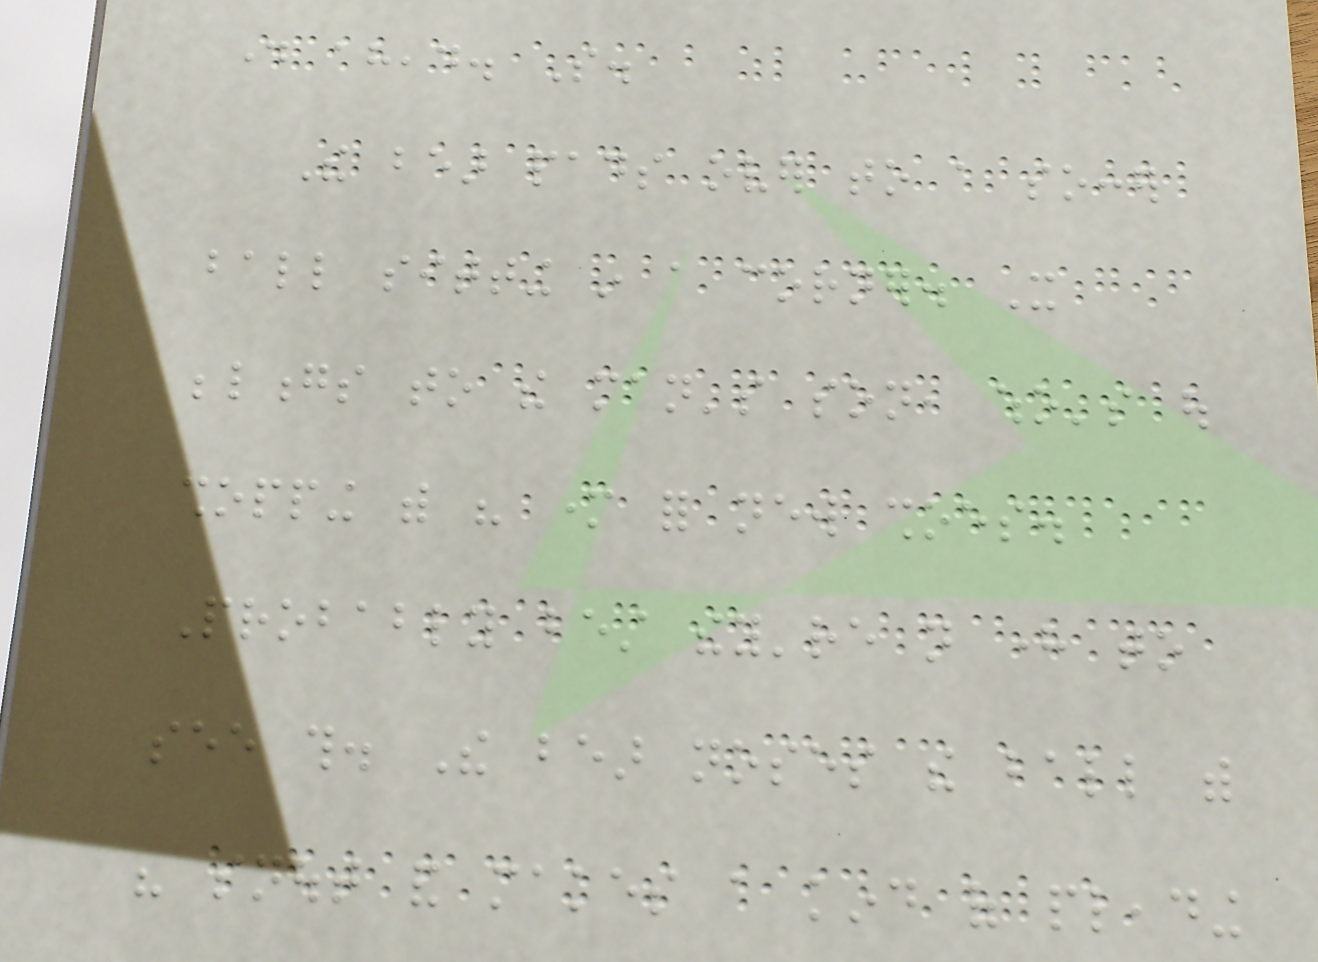day ahead. So.
The bear pads over to a soccer
ball sitting in a corner. It
belongs to the man's son, who's out
shopping with his mother for new shoes.
Probably best they're not here to
see this. The bear noses the ball with
his snout and makes a kind of pleading
